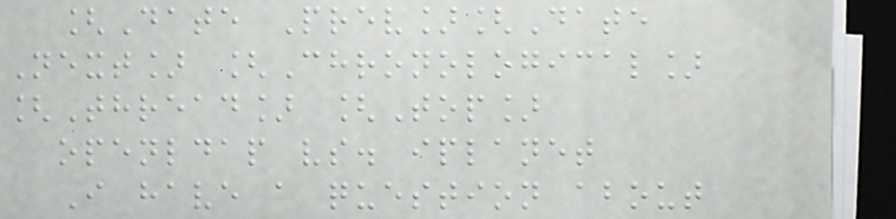[Date Prev][Date
Next] [Chronological]
[Thread] [Top]
openldap vs. iplanet
I have a question about
